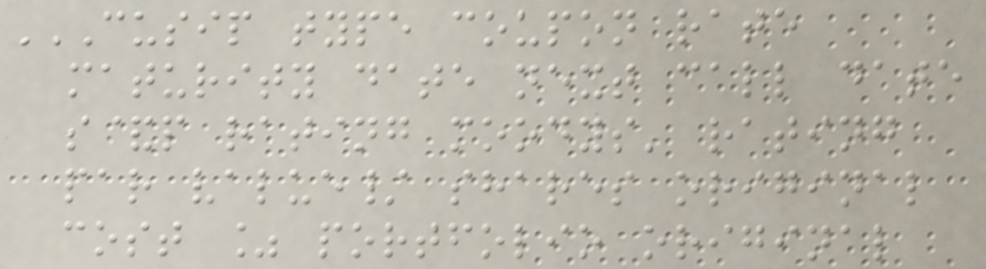CUSIP TYPE COUPON RATE
MATURITY DATE NEXT CALL DATE
S&P RATING MOODYS' RATING
PAR VALUE/ SHARES ORIGINAL
COST % PORTFOLIO ORIGINAL
